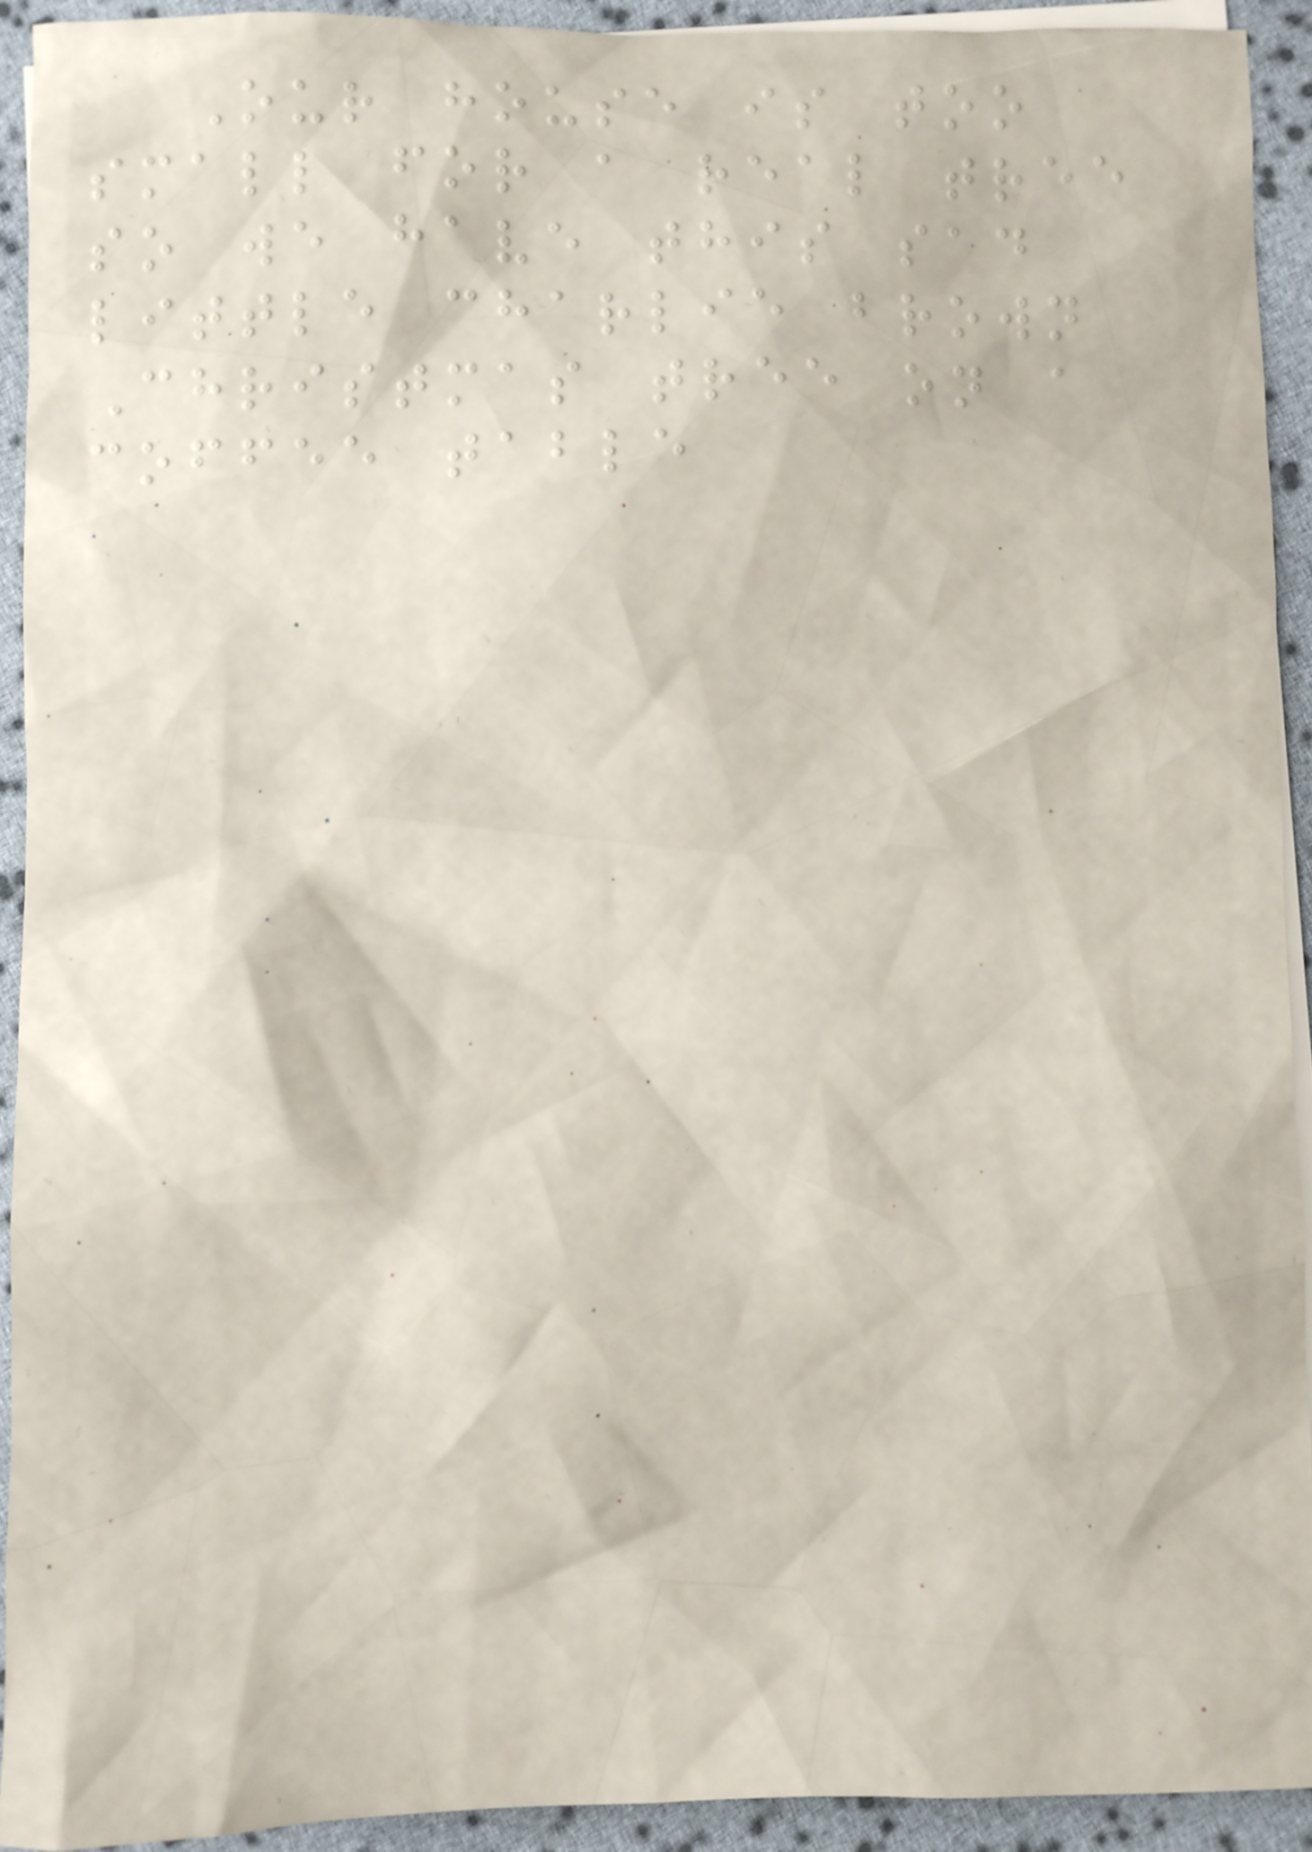Our house is too
small for a real tree
so we have this sad
little charlie brown
Christmas tree on a
coffee table
